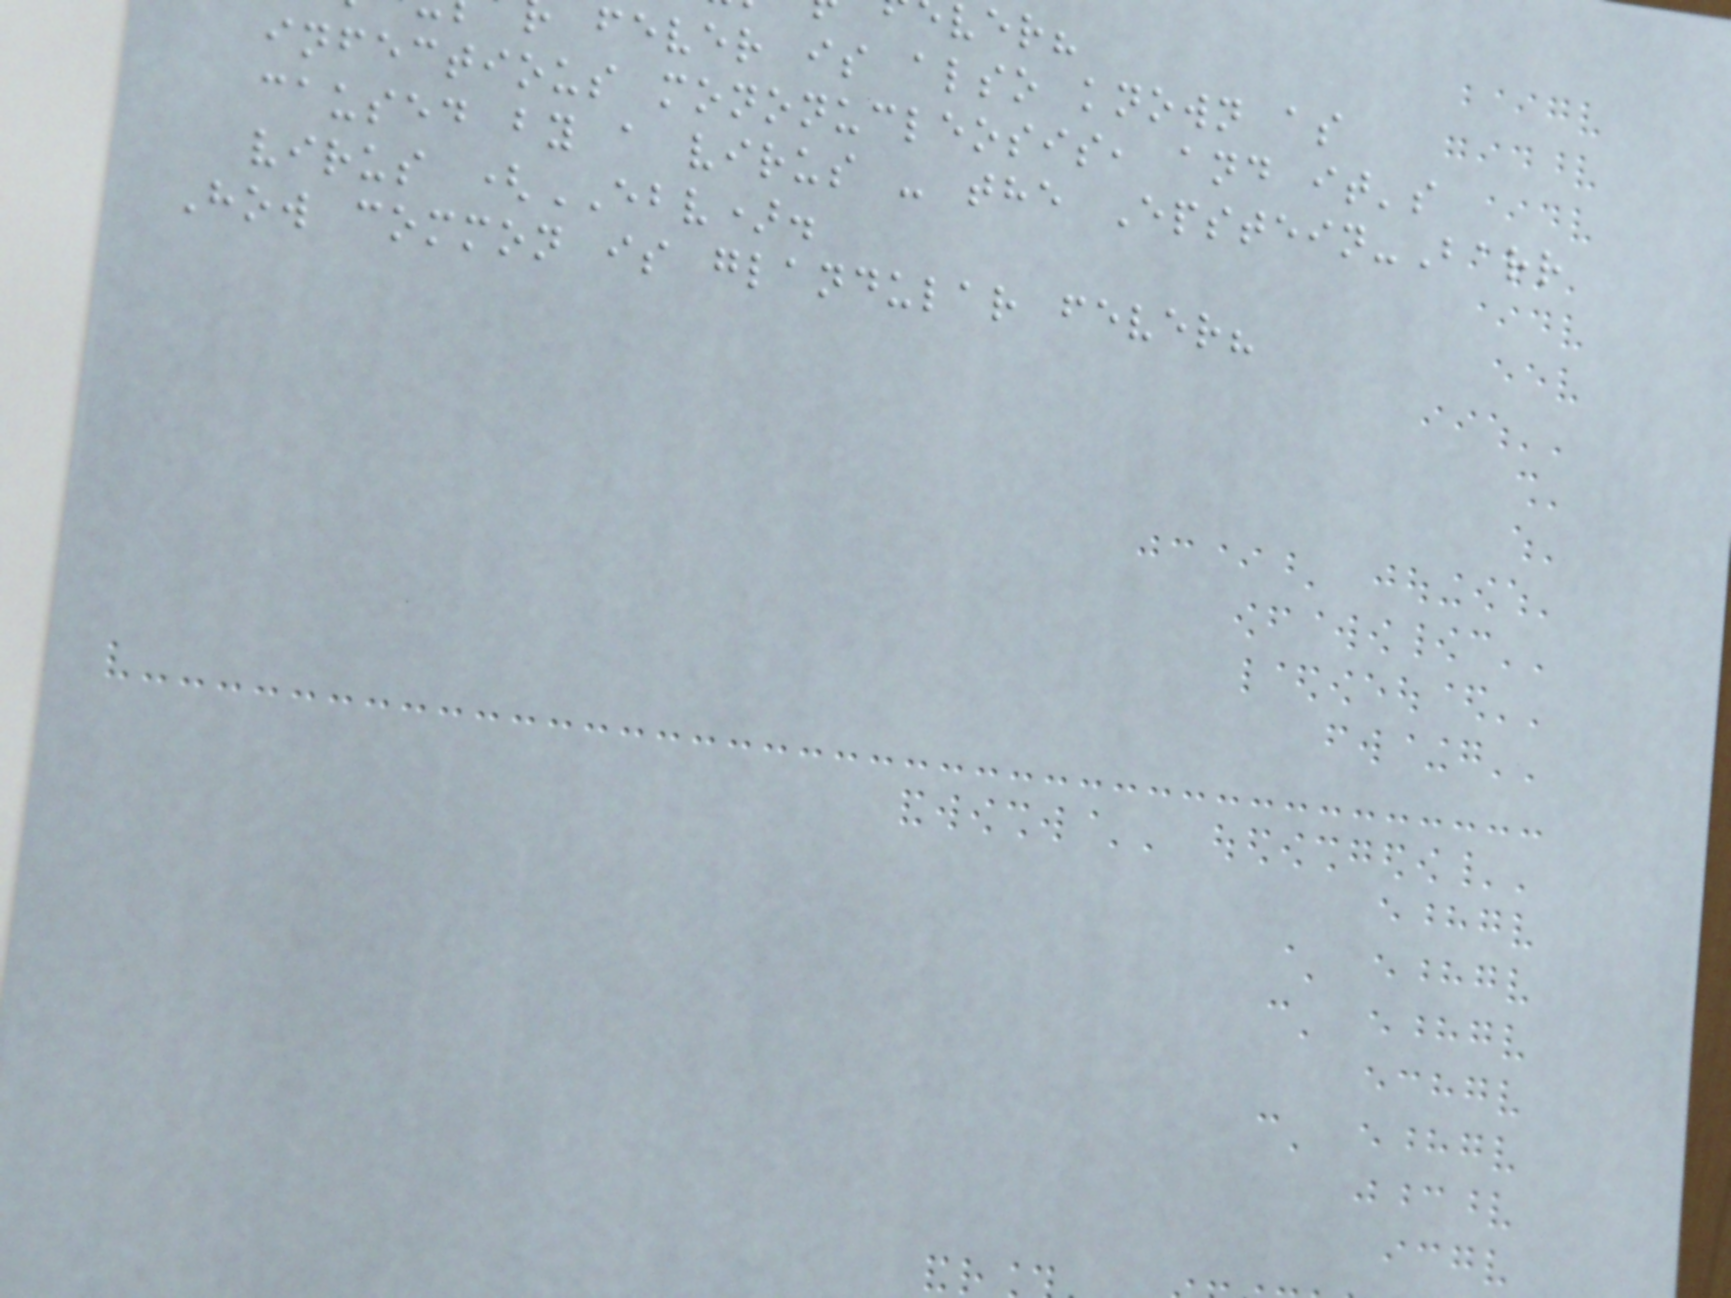fever is also known as
infectious mononucleosis, and it's
caused by a virus - the Epstein-Barr
virus (EBV).
How common is glandular fever?
